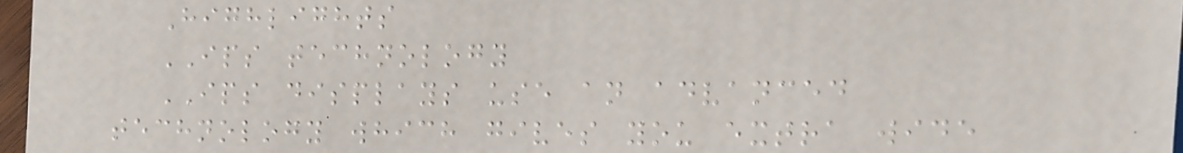Highlights
IPS technology
IPS displays use an advanced
technology which gives you extra wide
